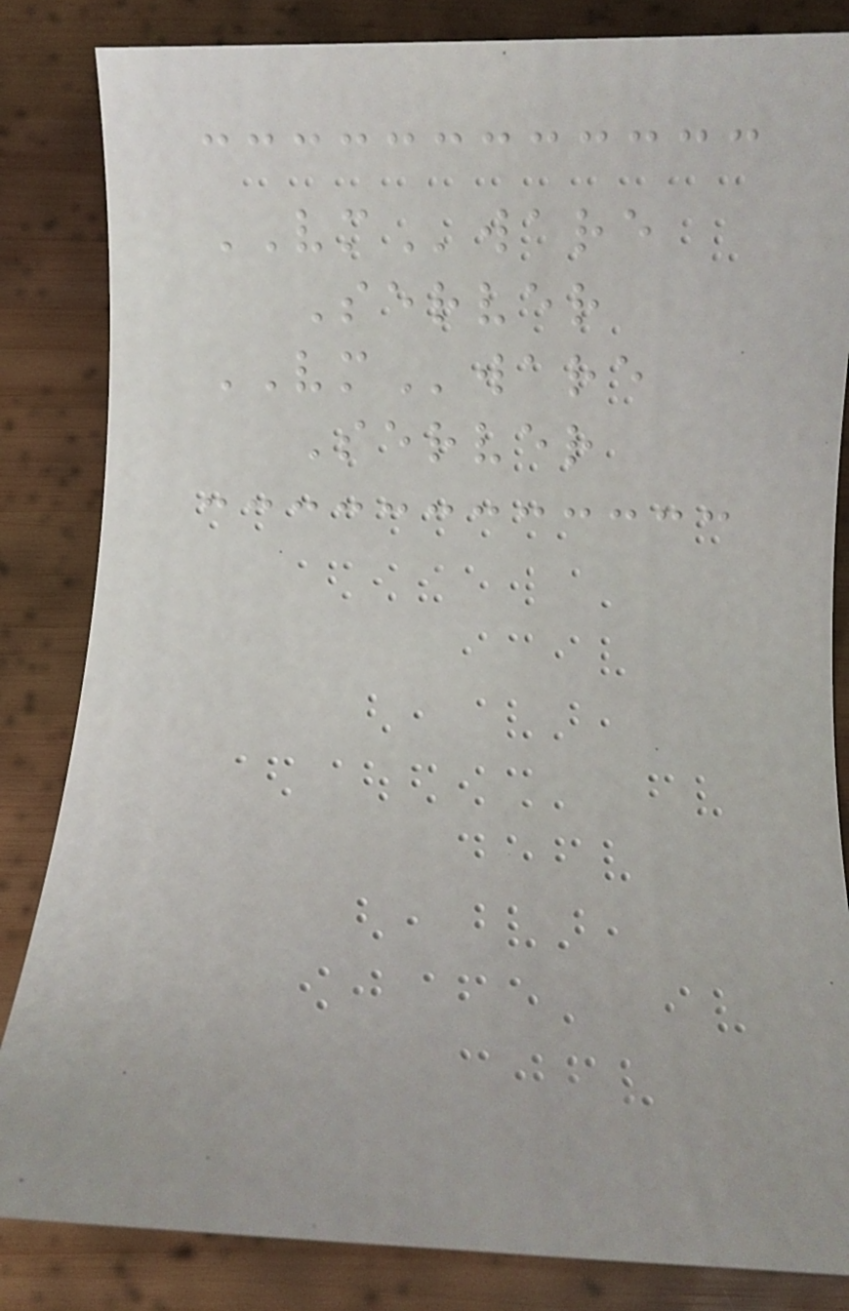VMware
Server
VMware
Server
